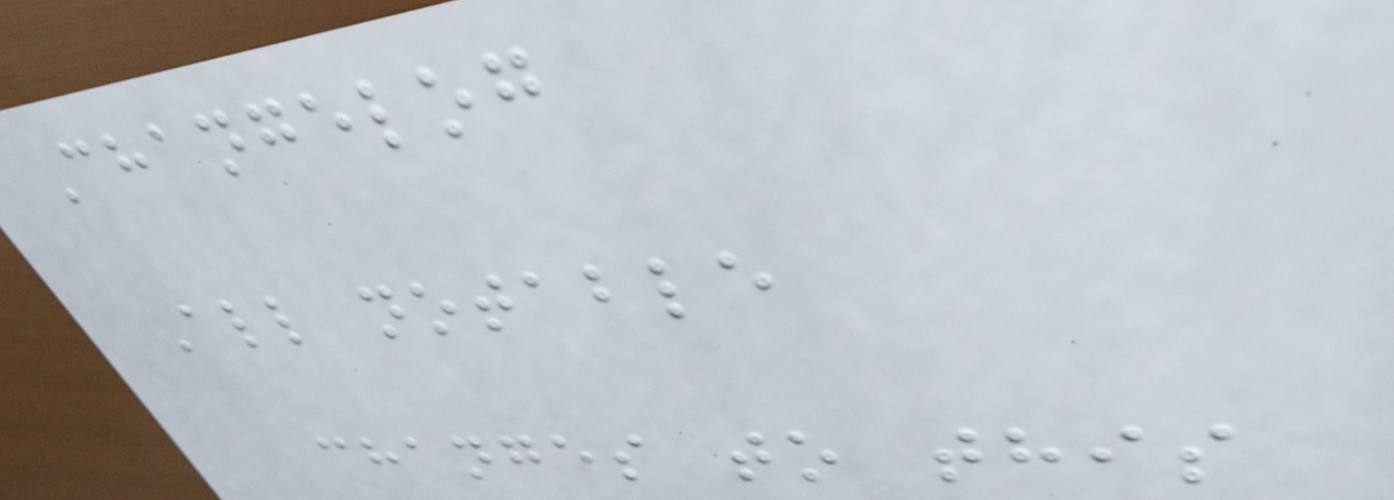Changelog
All notable
changes to this
